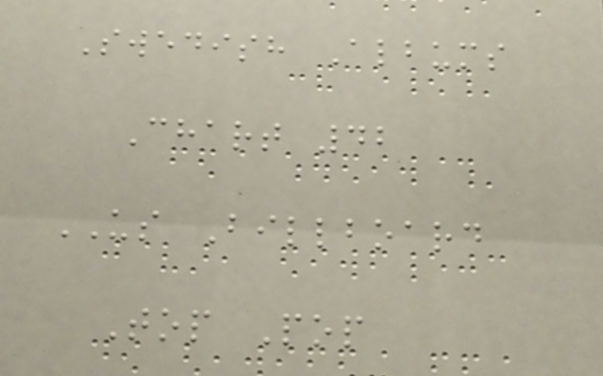Swedish Albums
Chart 42
US Billboard
Top Pop
